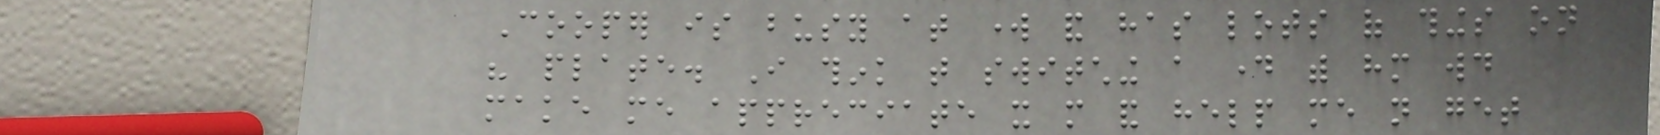Cooper is busy at work and has lots of things on
his plate. I think that switching a day with him would
make me appreciate it more and help me not get
